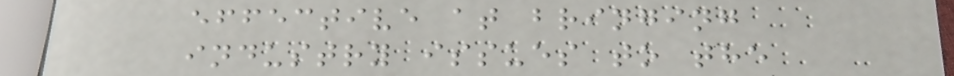effective at bringing
industry issues to the
